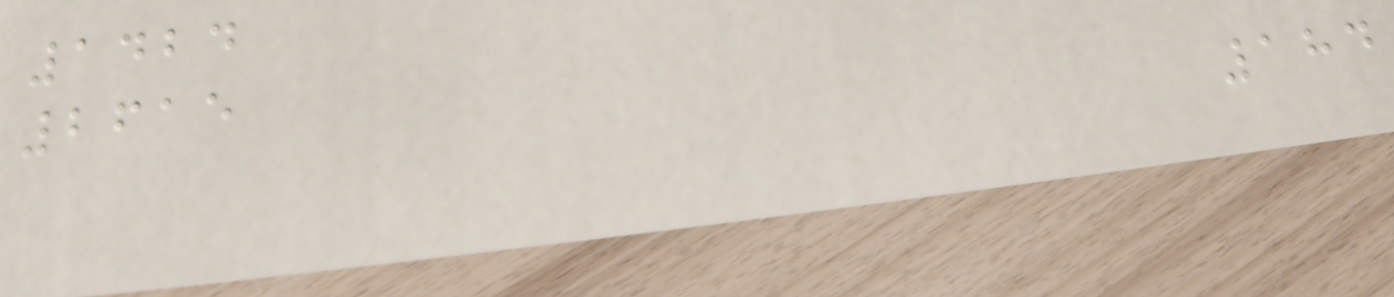1424
2615
184
